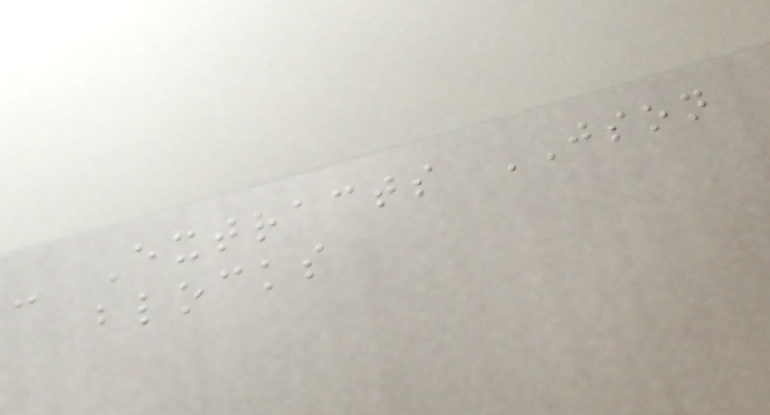- Extracts JSON
blocks
